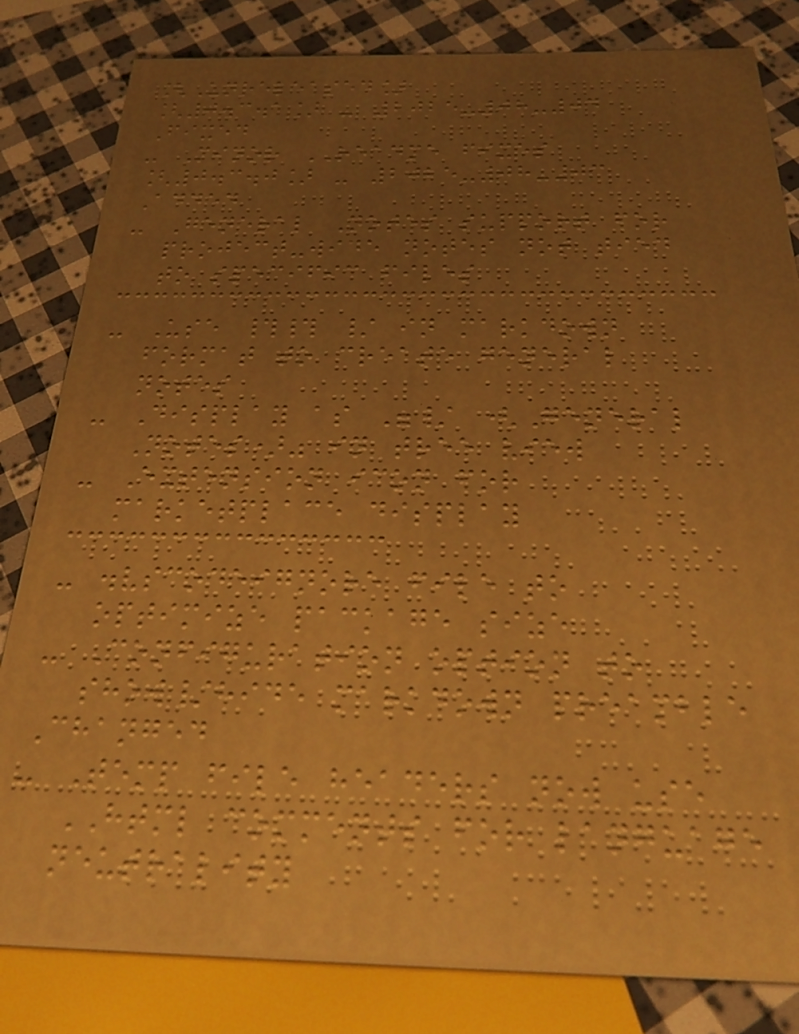[Unreleased]
[0.3.1] - 2025-08-04
Fixed
- Minor README fixes
[0.3.0] - 2025-08-03
Added
- General Notes support for
project-wide notes not tied
to specific files
- Use ## / in markdown
format to create general
notes
- Display as "/ (General
Notes)" in tree view
- Extension icon for
marketplace display
- .vscodeignore file to
optimize package size
- Configuration option to
show/hide markdown preamble
Changed
- Temp file headers now use
HTML comments for language
neutrality
